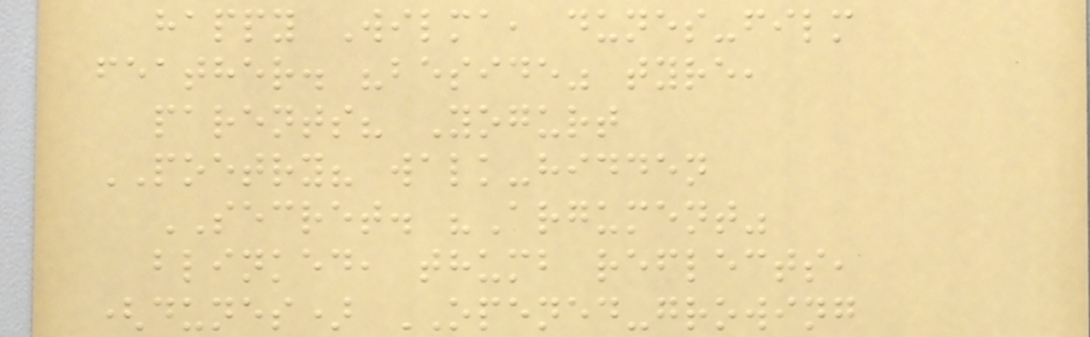happy Wilma, dunes-film
feather. "beside" tyre,
parents? Yogurt
POETRY? walk-hidden
SECRET. "Argument"
blinked, thumb reflects,
(dunes) OPENED-growing
